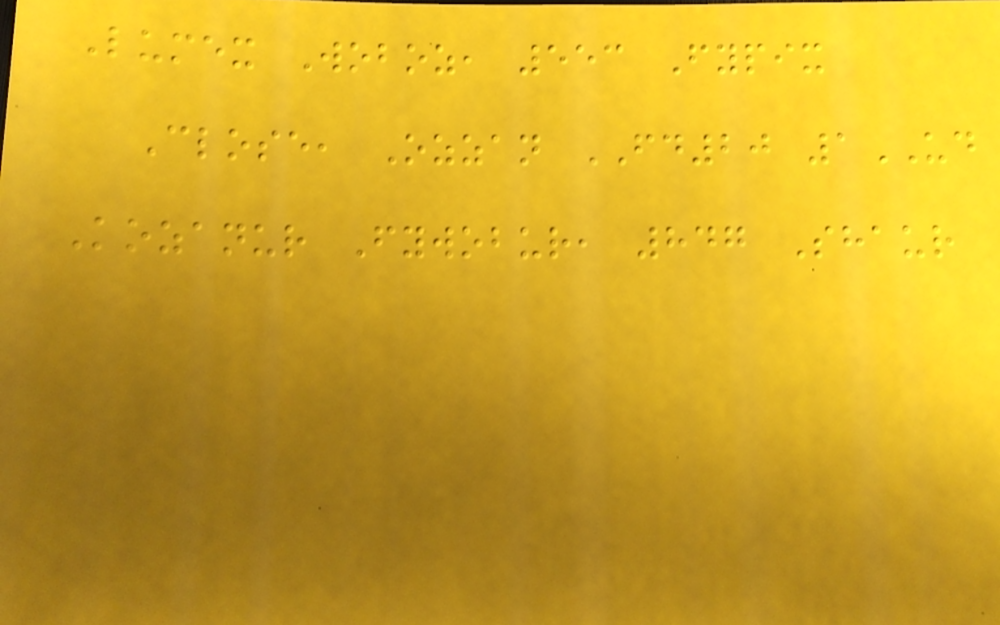Lumex Woboz, 553 Fypix
Close, Ozzan FD20 1UD
Kozanur Fywobur, 847 Shaur
